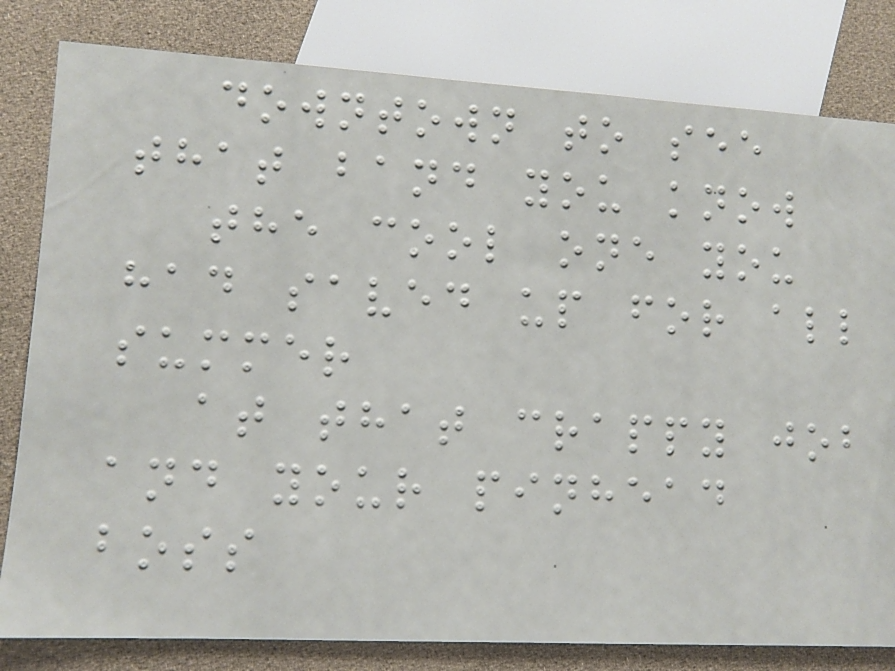downtown to see
that band you know
the cool one you
had saved up for all
summer
at that crappy job
and your pinhead
boss
